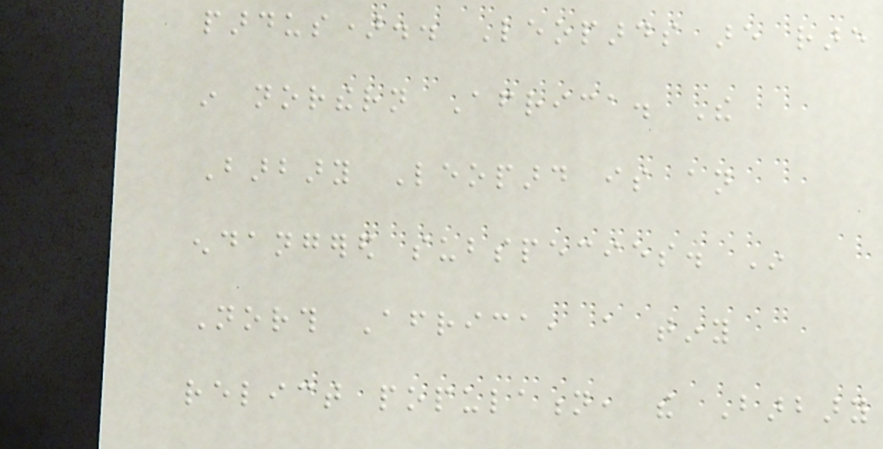pardus).. Leopards are rare
in northern Africa. The
Barbary Leopard is an
endangered subspecies. In
North Africa, a tiny
relict population, the Barbary
